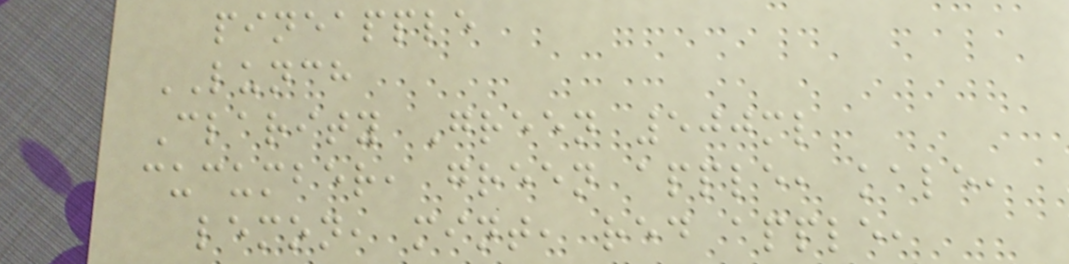pineapple
LUNCH
Clarity Green 500ml
cucumber, green apple, kale,
lemon, mint, red apple,
